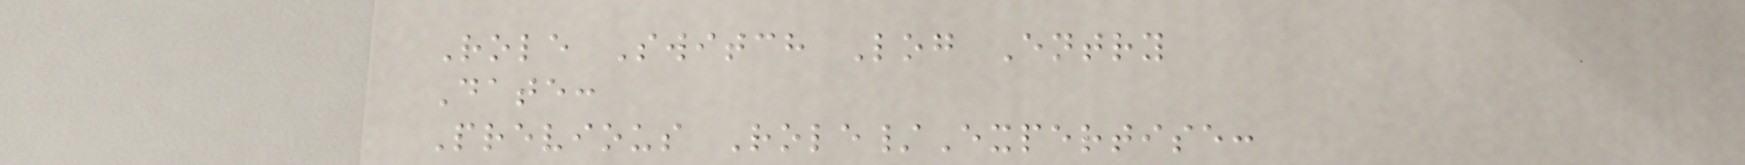Role Switch Log Entry
Date:
Previous Role/Expertise:
